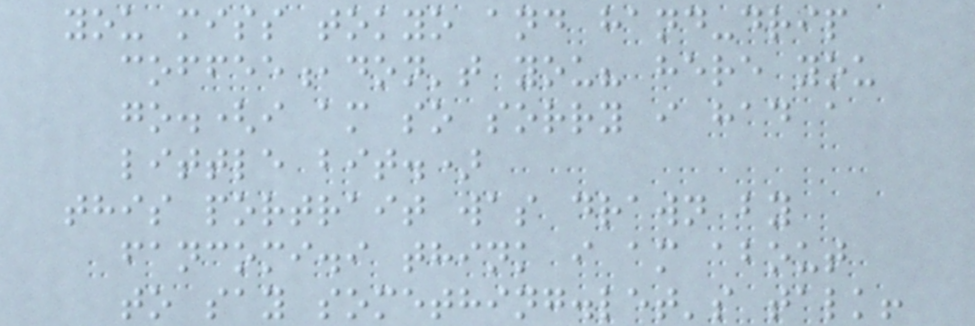you miss tokyo and hand-drip
coffee,don't you? here you
go.(i am so sorry i had a
little bit.)
this portrait was drawn by
fancomi.i think i am about
to say something.let's talk!
